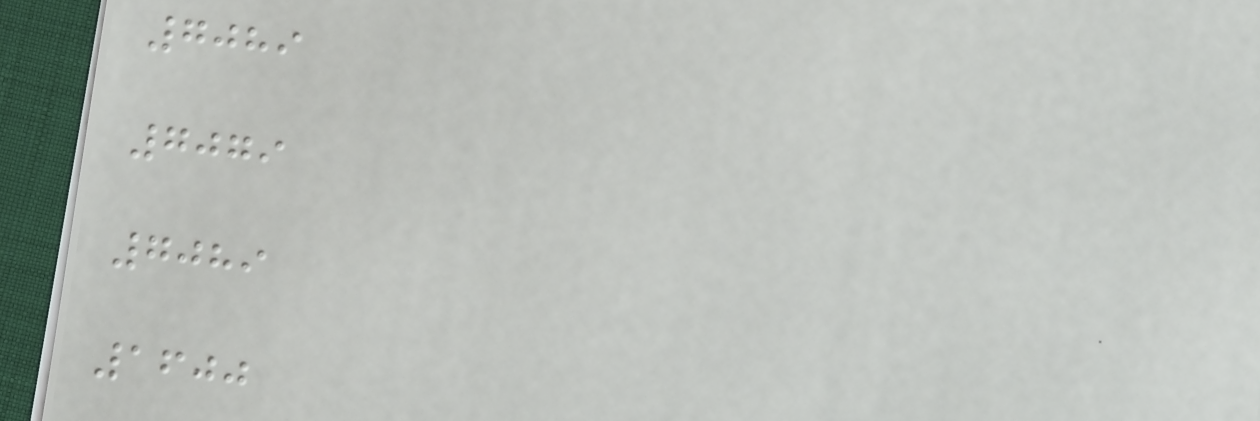7089
7079
7089
1600
